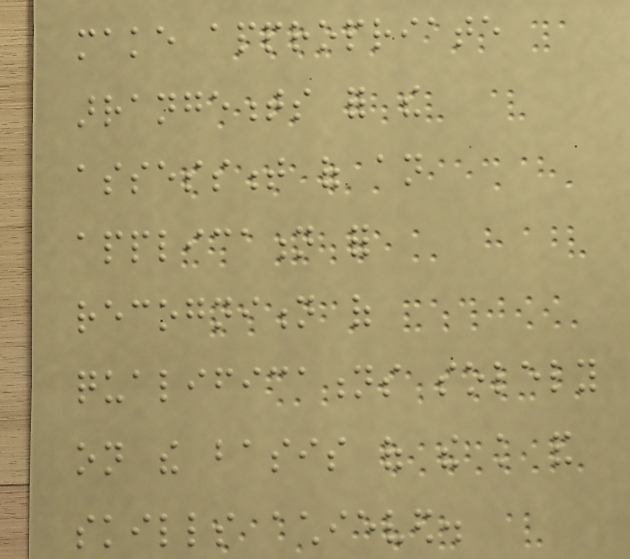make appropriate
arrangements for the
assessment of an
application for
recognition of
qualifications solely
on the basis of the knowledge and
skills achieved.
